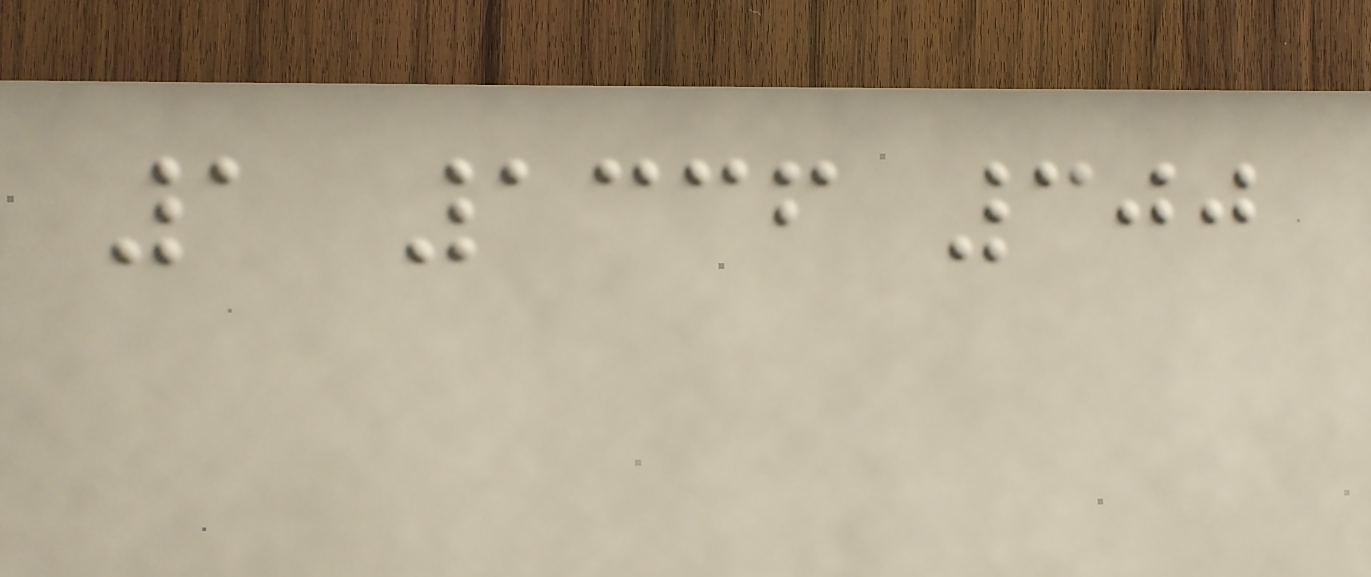1 1336 300
